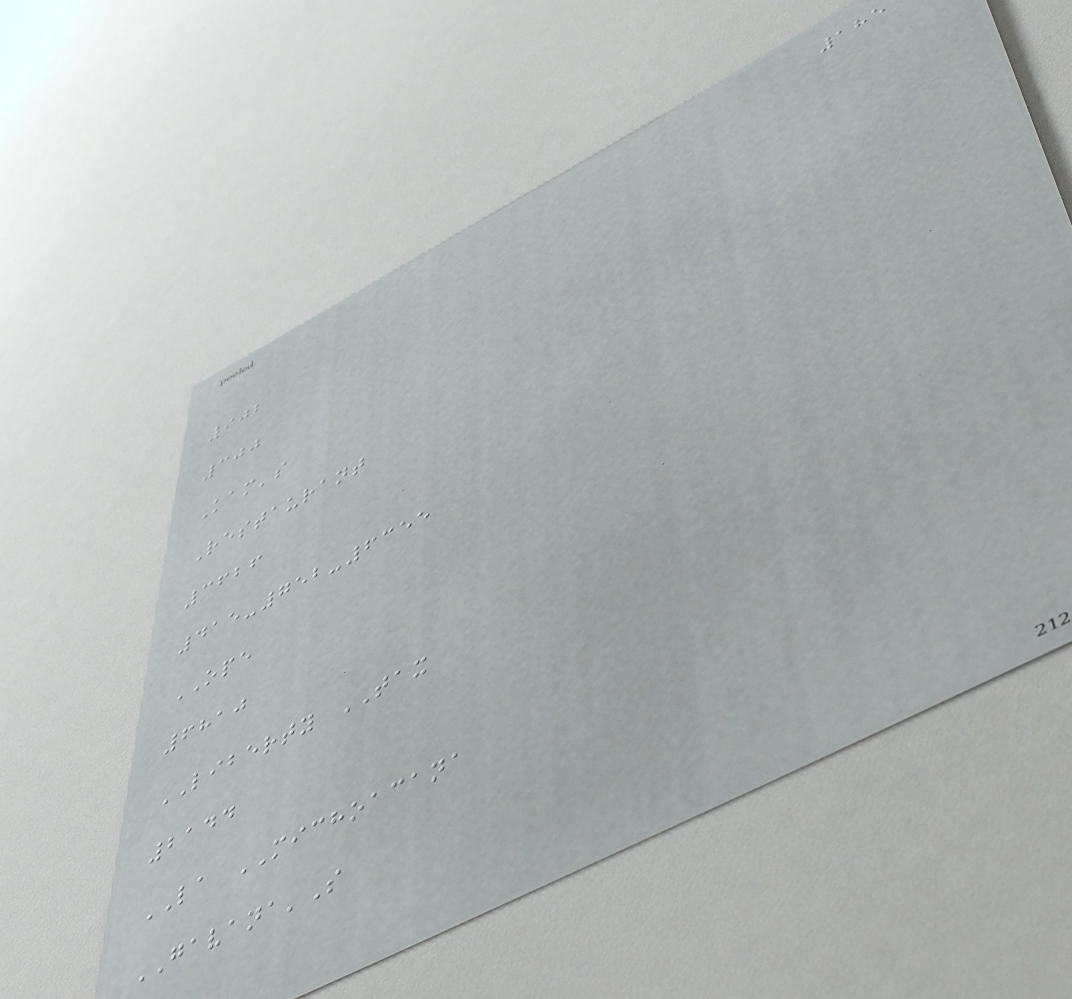185
902
300
Kam's
Restaurant
3626
415-752-6355
OPE
6810
LIBERTY TAX
2144
LA MICHOACANA
GAVANA'S
